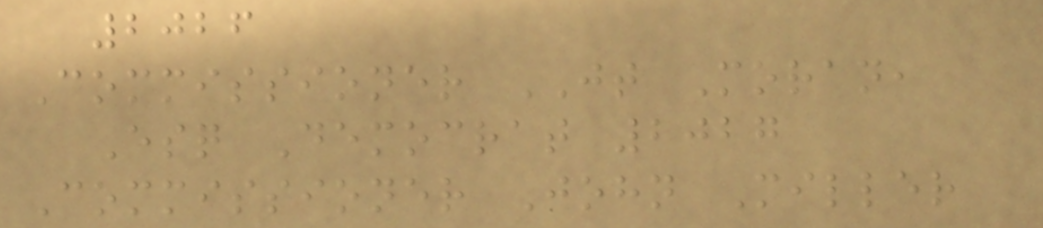2026
Commissioner JT Moran,
Esq Democrat 2027
Commissioner John Miller
